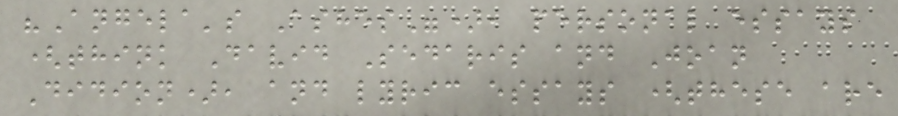"Angela's Ashes"), personal essays
(think David Sedaris and Joan
Didion), and lyric essays (these are
